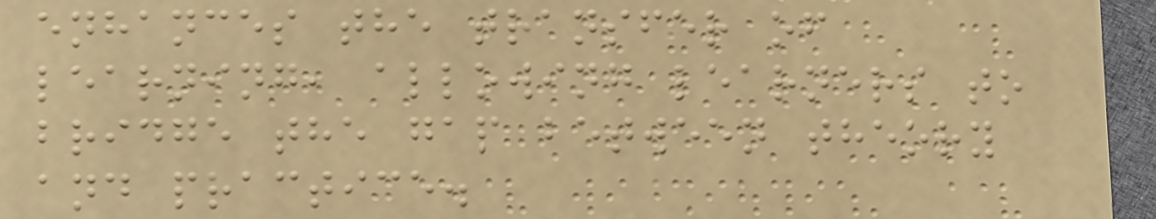enhances the transfer of
learning, allowing learners to
bridge the gap between theory
and practice.
